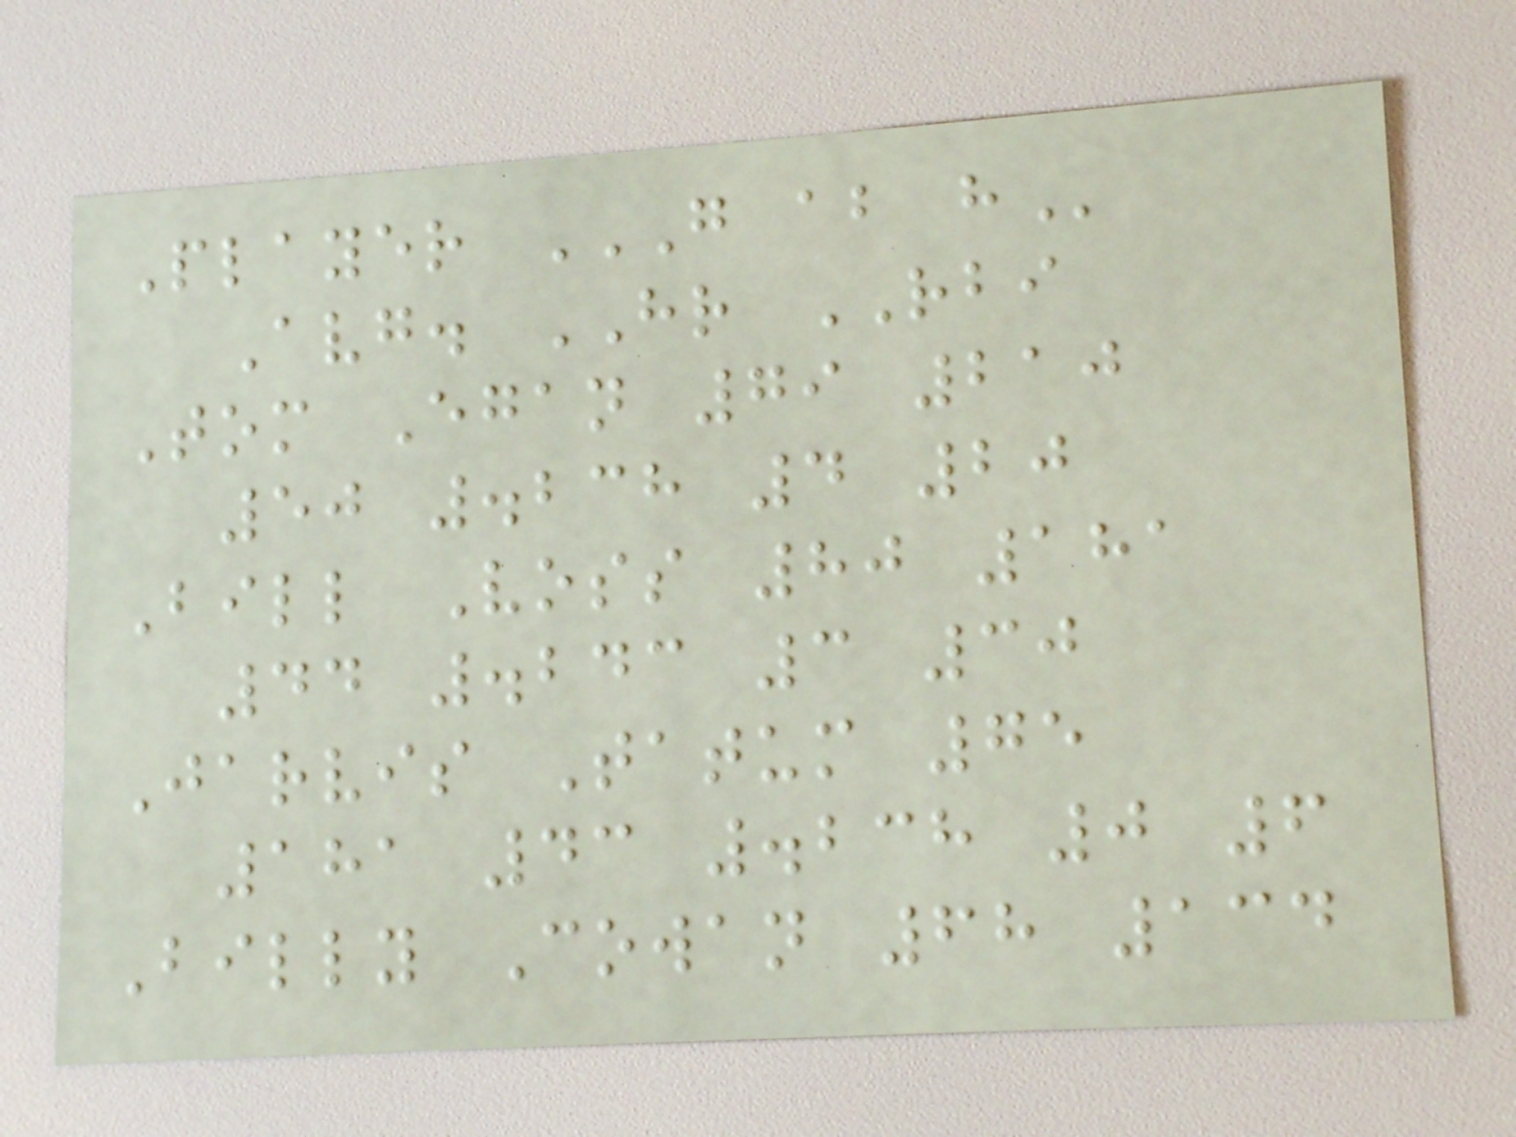Player G AB H
Avg. HR RBI
Tom Egan 79 210
50 .238 4 20
Bill Voss 80 181
44 .243 3 30
Jarvis Tatum 75
181 43 .238 0 6
Billy Cowan 68 134
